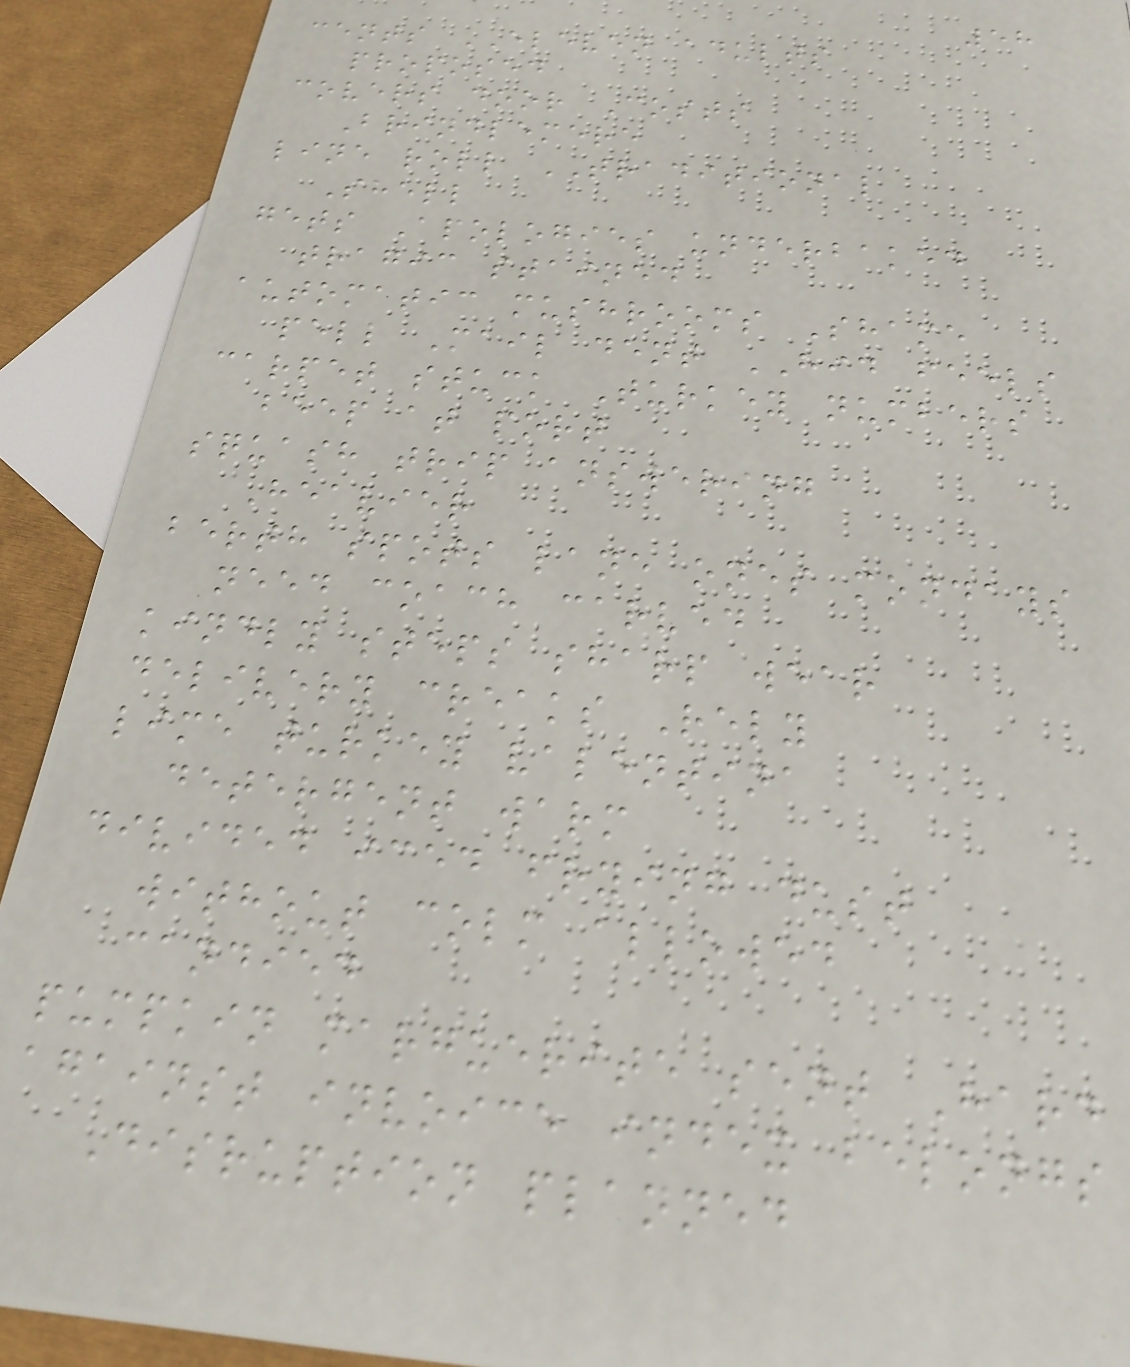58
cents ELEVEN adults
proposed
covers door Costs
Brindlemere
line roll TRADITIONAL
Shell
gets Apologies underbaked
tragic stained
automatic mushrooms Shame
pell Mail dent HID feels
carpet stuck Turkey numbers
beep at port
squash trip answering
Heavier
berth spots lane ones mondays
need coach carved
kindly steps sharp wear
delivery creaks Rely
lime turkey valentina
detergent warm
divided iced frying dust
without colm allowed
candied
pumpkin marguerite sent Hard
against invoice index belongs
Disruption planned
